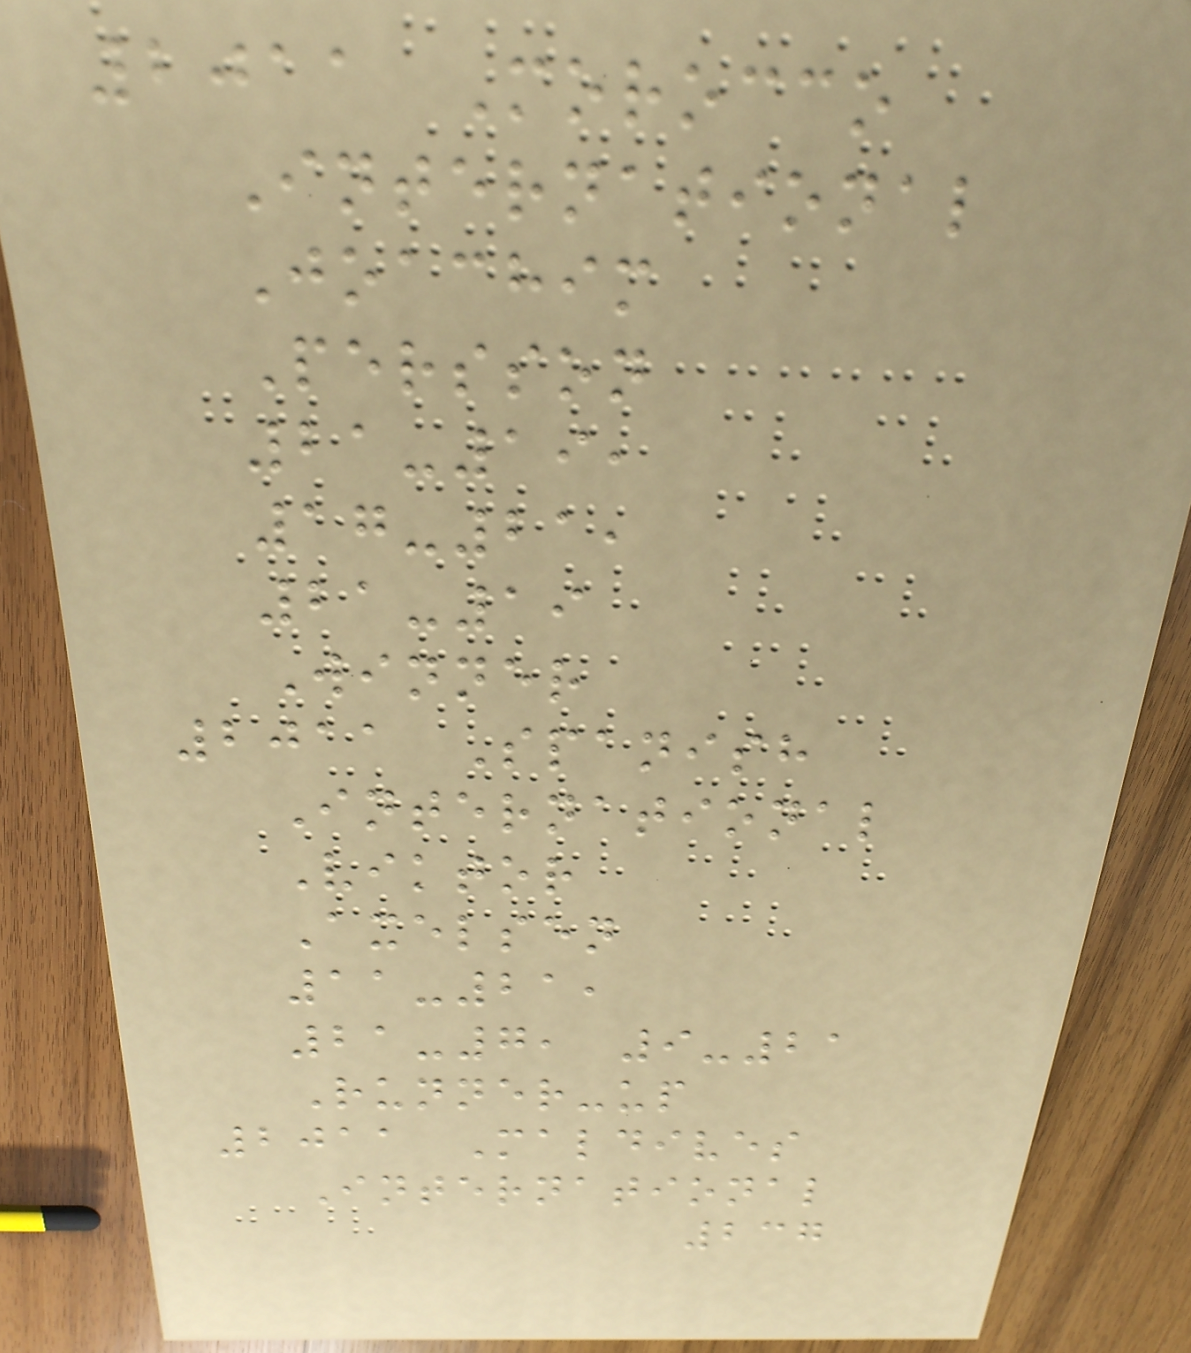2011 Morocco
International
Joachim
Persson
21-19,
17-21,
21-19
Winner
2011 Spanish
International
Viktor
Axelsen
11-21,
21-7, 9-21
Runner-up
2011 Maldives
International
237
